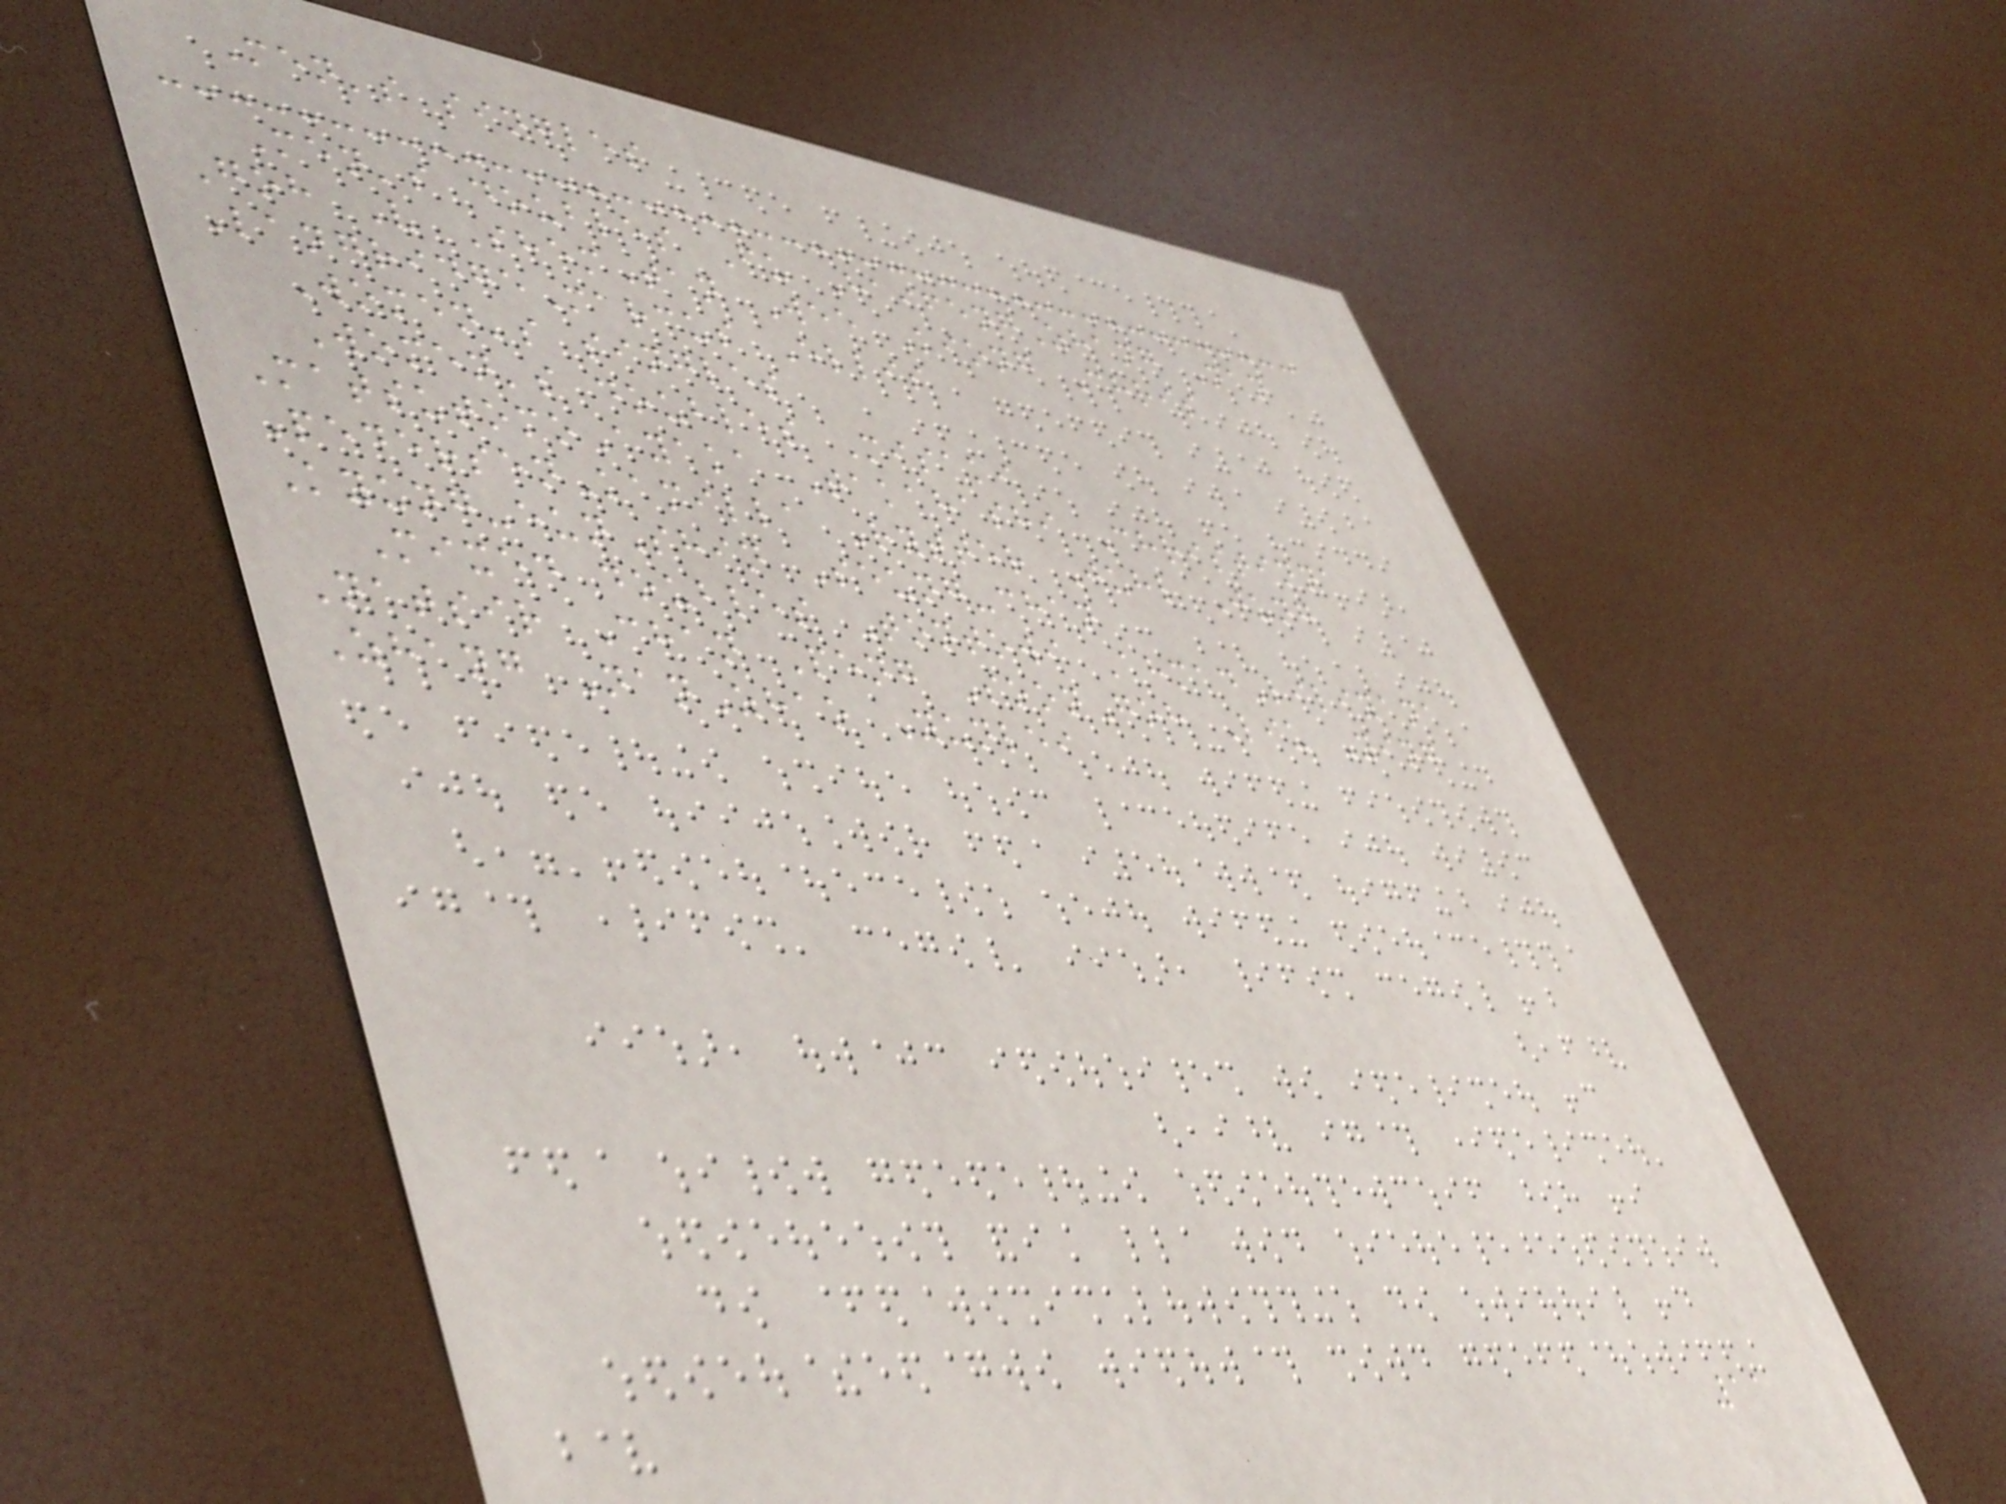Men's singles
Men's doubles Fu HaifengZhang Nan
Goh V ShemTan Wee Kiong Chris
LangridgeMarcus Ellis
Women's singles
Women's doubles Misaki
MatsutomoAyaka Takahashi Christinna
PedersenKamilla Rytter Juhl Jung
Kyung-eunShin Seung-chan
Mixed doubles Tontowi AhmadLiliyana
Natsir Chan Peng SoonGoh Liu Ying
Zhang NanZhao Yunlei
11
